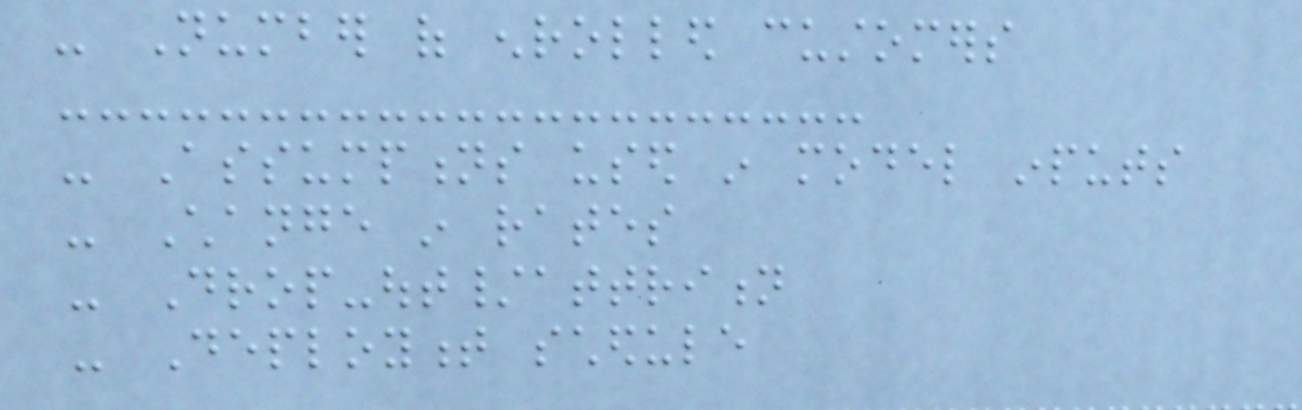- Number of enrolled customers
- Assumptions used in model inputs
- Change in rates
- Drop-out/attrition
- Deployment schedule
